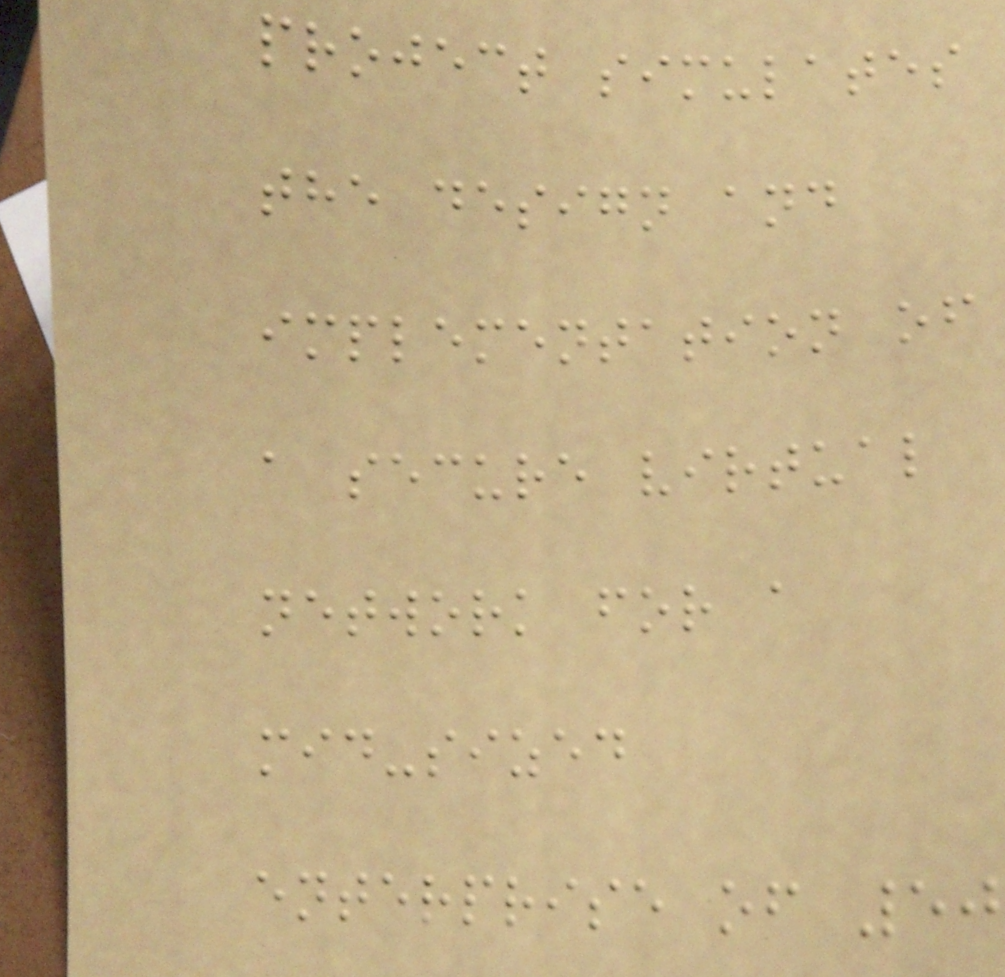project simulates
the design and
implementation of
a secure virtual
network for a
mid-sized
enterprise of 50
